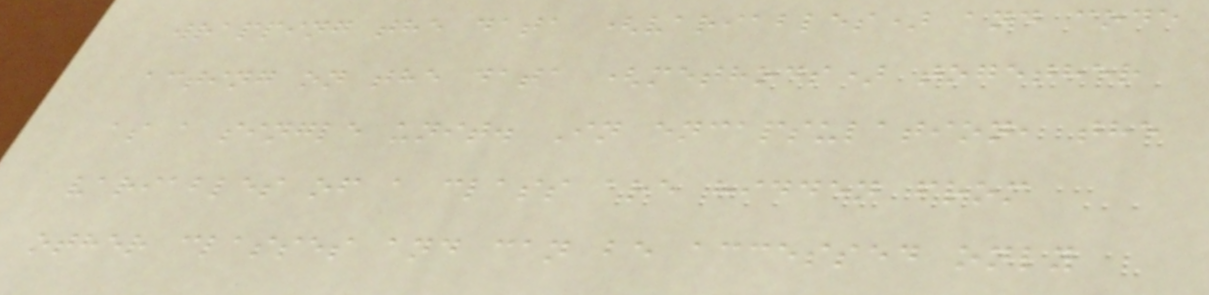wrapping the data (variables) and code
acting on the data (methods) together
as a single unit. In encapsulation, the
variables of a class are hidden from
other classes and can be accessed only
